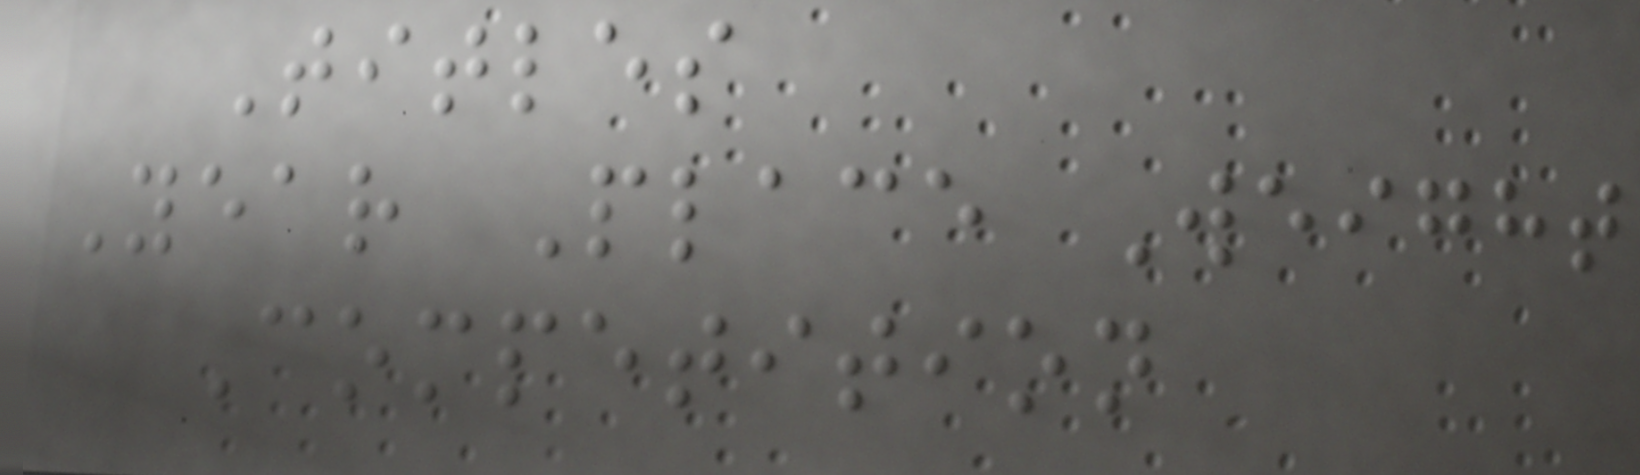Titles
Year Place Weight
Competition
